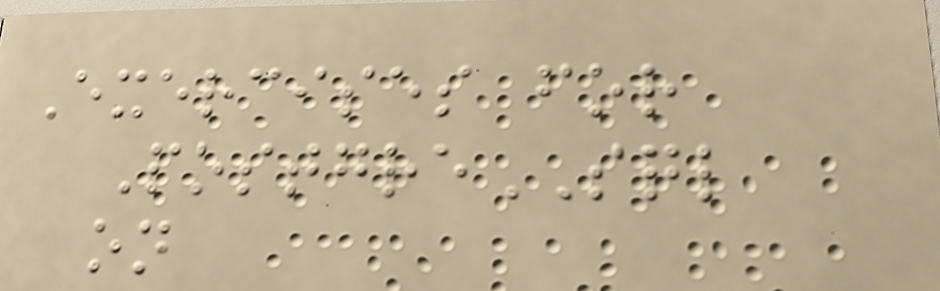Exercises for
PostgreSQL
on
